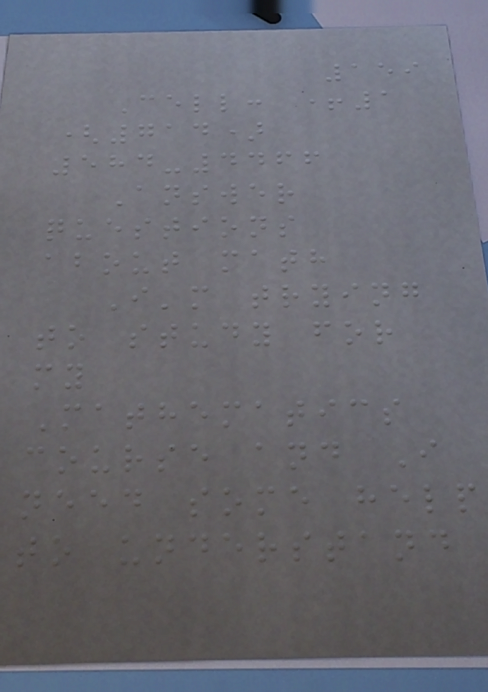159
Cell: +1
(714)
584-4466
Answer
questions
about math
I'm trying
to study for
my
Mathematics
course and I
need some help
to understand
